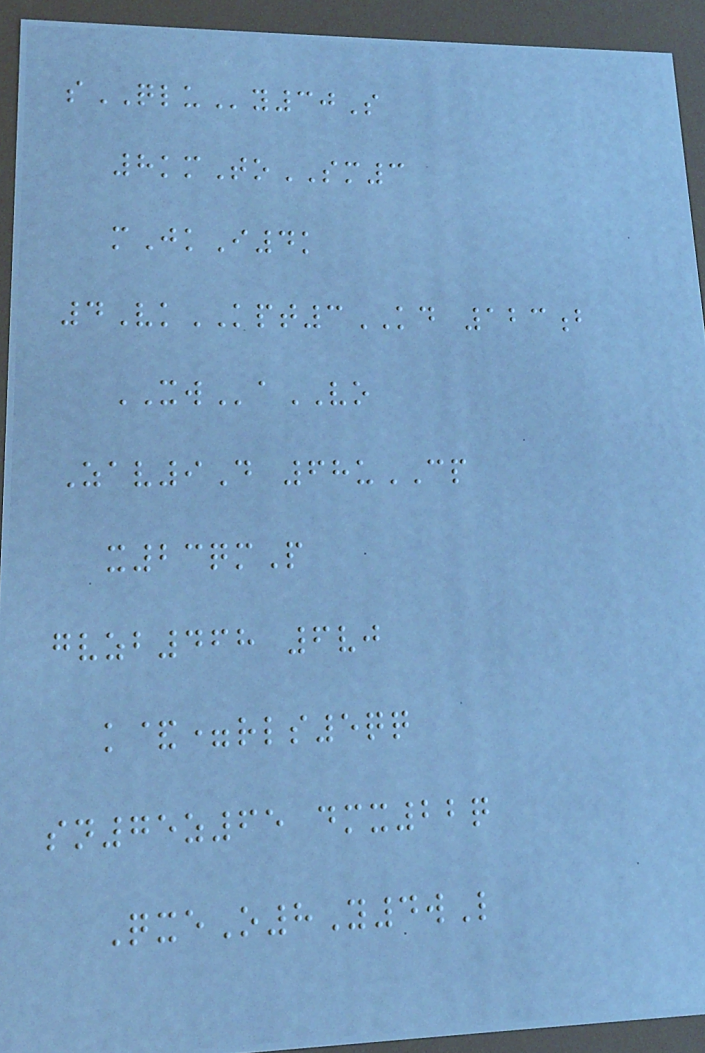sQLUy30S
8kmToSM3
mJkI4k
4VkKPT3KD 123b
XWaVO
Zav9D 68uCP
x23qmP
gvzb468 6vj
k&=rls5qq
sn75z65 dmx22q
QxeO8Y4wL
